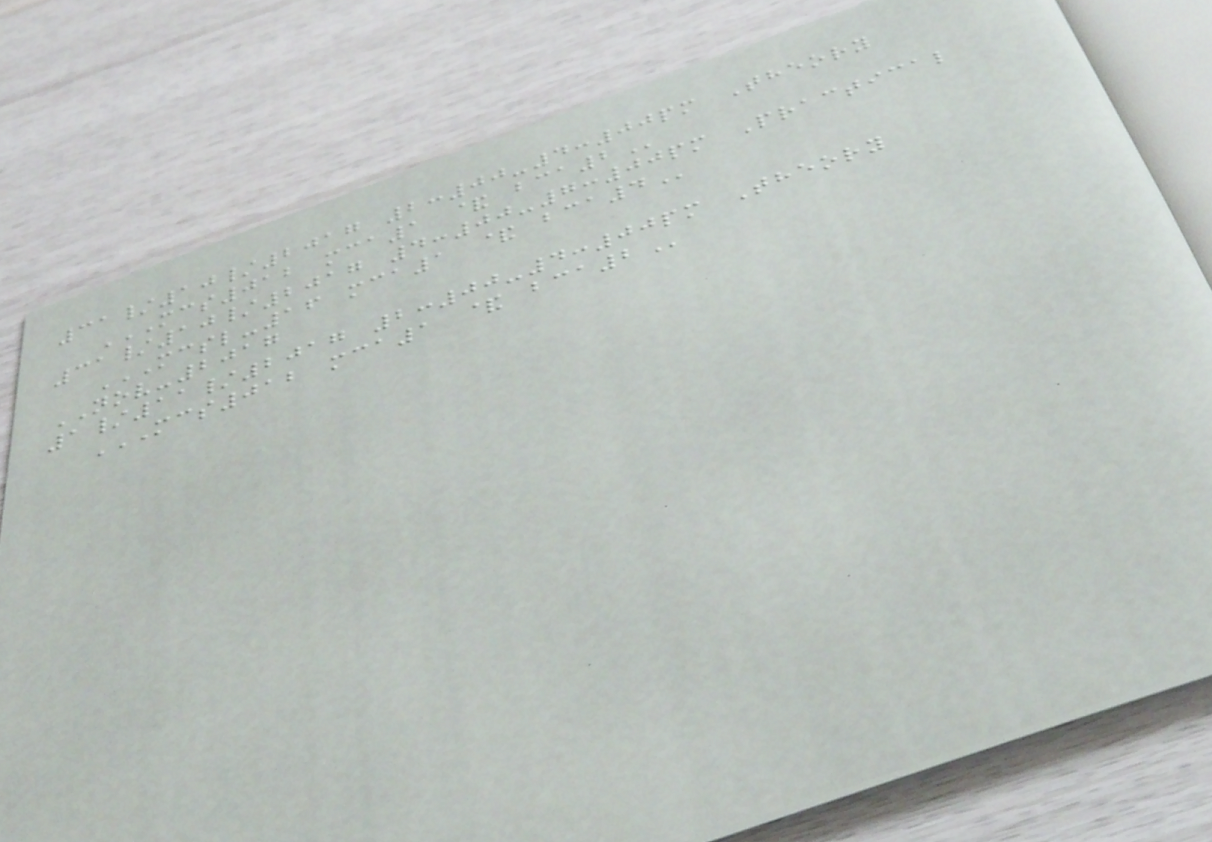31/10/2017 2:00-4:00pm Theory
MCS012 MCA1 & BCA2
31/10/2017 4:00-7:00pm Practical
MCSL-16 MCA1 & BCA4
NOV-2017
1/11/2017 2:00-4:00pm Theory
MCS012 MCA1 & BCA2
